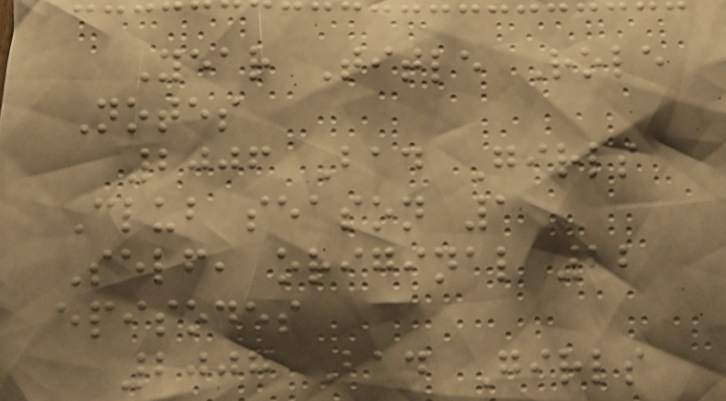Year Title Role
Notes
2006 Bad Girls
Club season 1
Self, original 22
episodes
2007 Bad Girls
